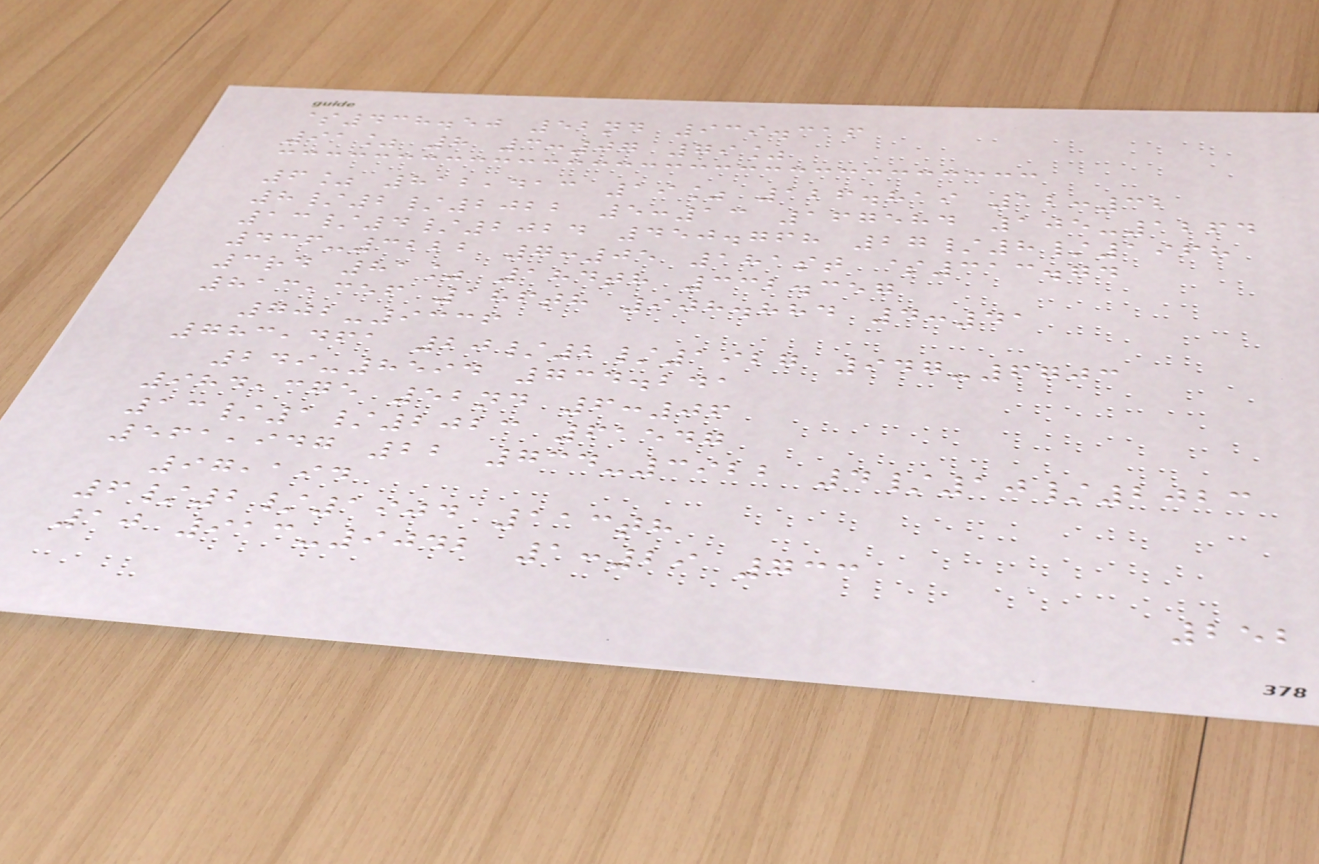$438.50 52nd 939.316
91% 8 3:07 79%
6% 812,413 19% 126.819 12:32
8/2/2022 5:13 167584 105-1264
13/4/2024 450.768 27/8/1968
436-3222 7:05 181st $313.74
3rd 81% 184th 332.357
813,356 186th 908.884 4:41
702-9336
783,461 20/2/1927 947-6703
249-8594 734.241
984,375 52nd 6:06
13/1/2023 61547
561,947 22 734-3922 4/10/2023
97,194
6/2/1904 113th
10 913-9042 1:29 733
252
